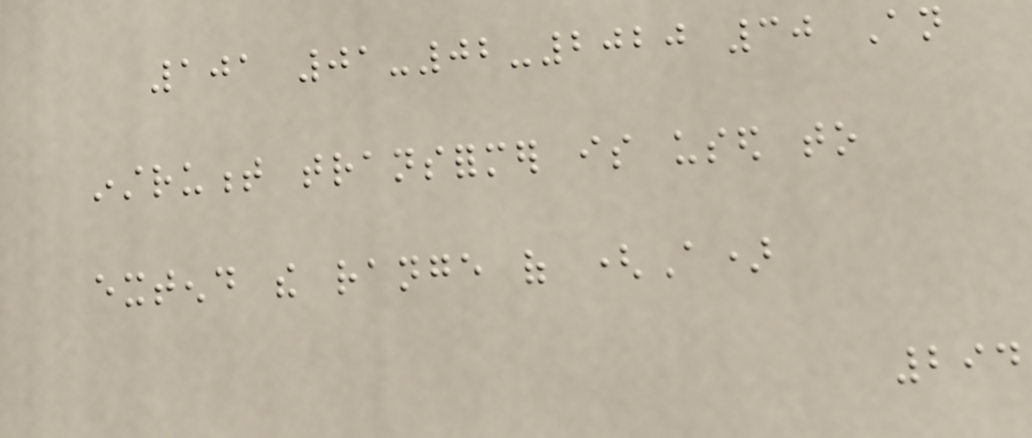101 01-02-2020 30 An
instrument transformer is used to
extend the range of (A)
294
